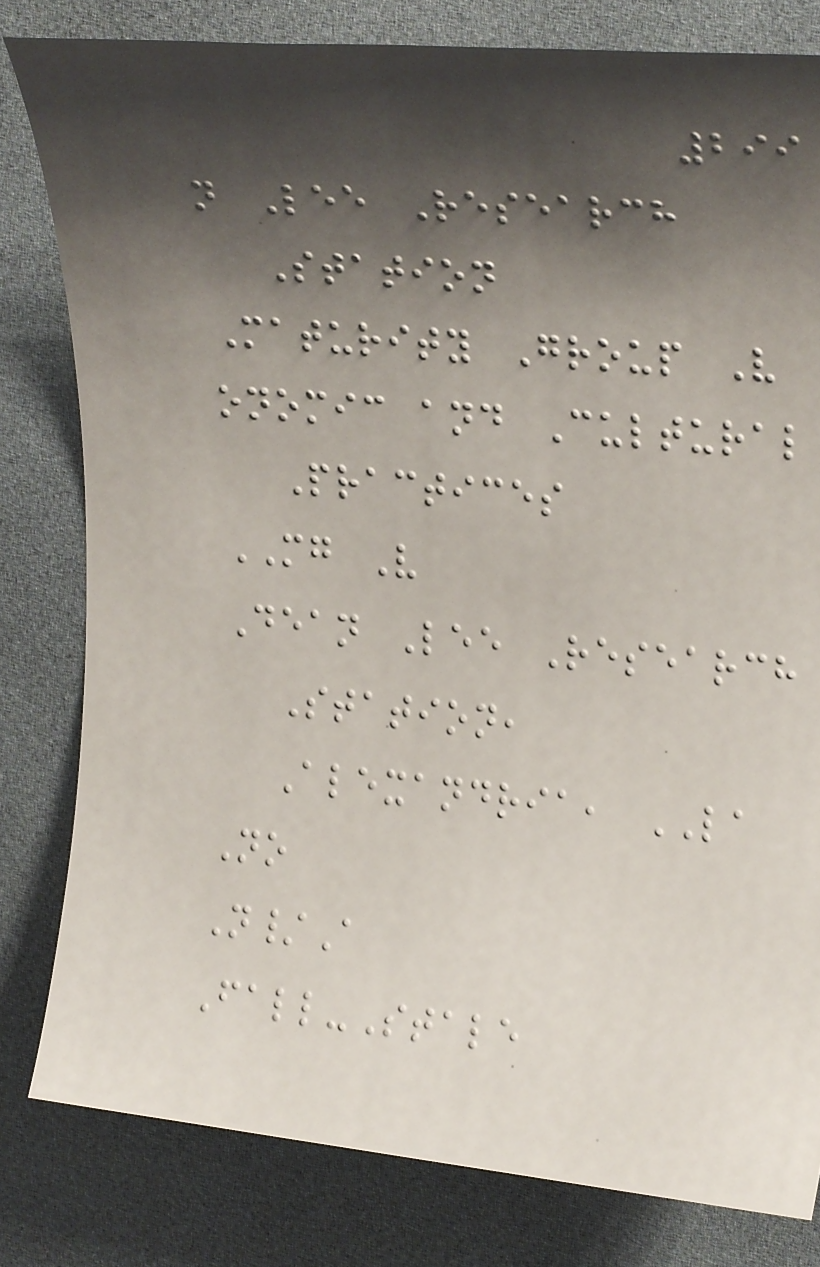299
n Lee Research
Station
Maturity Group V
onomic and Cultural
Practices
MG V
Dean Lee Research
Station,
Alexandria, LA
No
N/A
Fall-Stale
